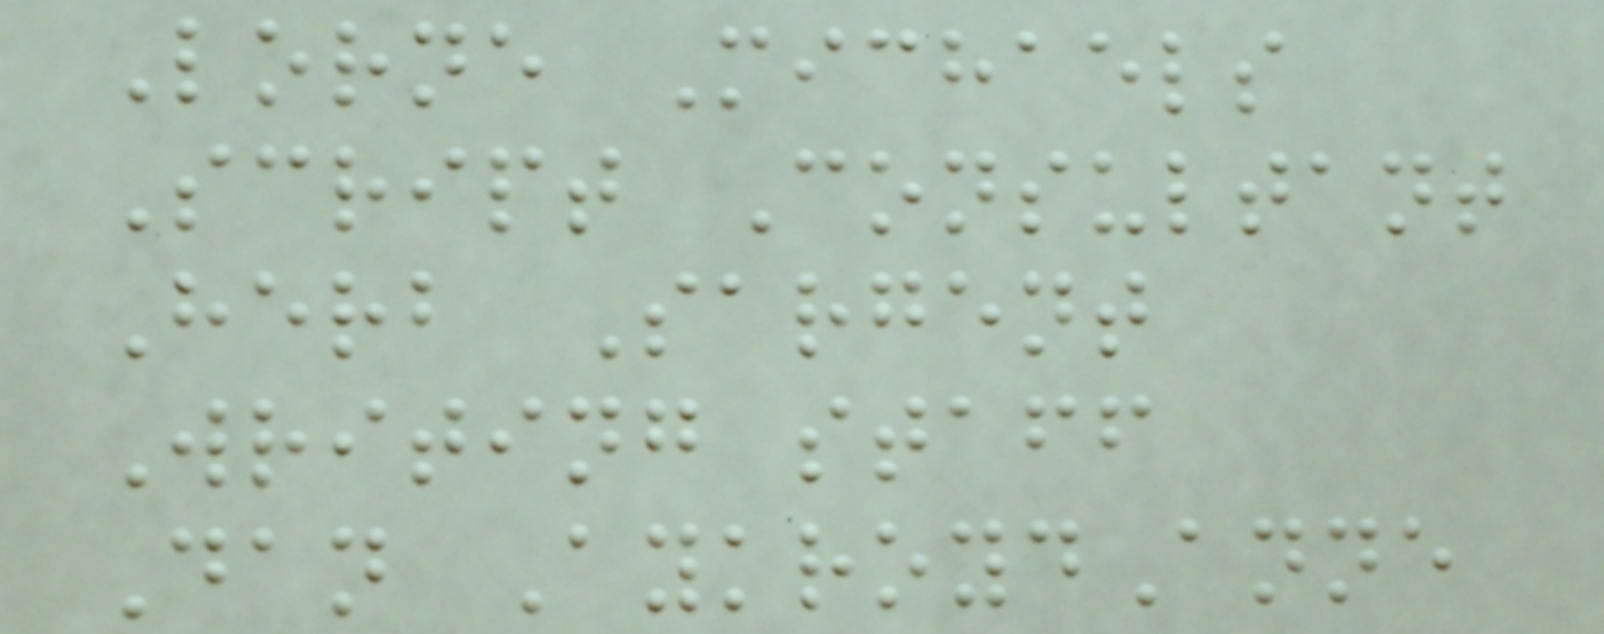Lorne Michaels
Script Consultant
Herb Sargent
Writing staff
Dan AykroydAnne
